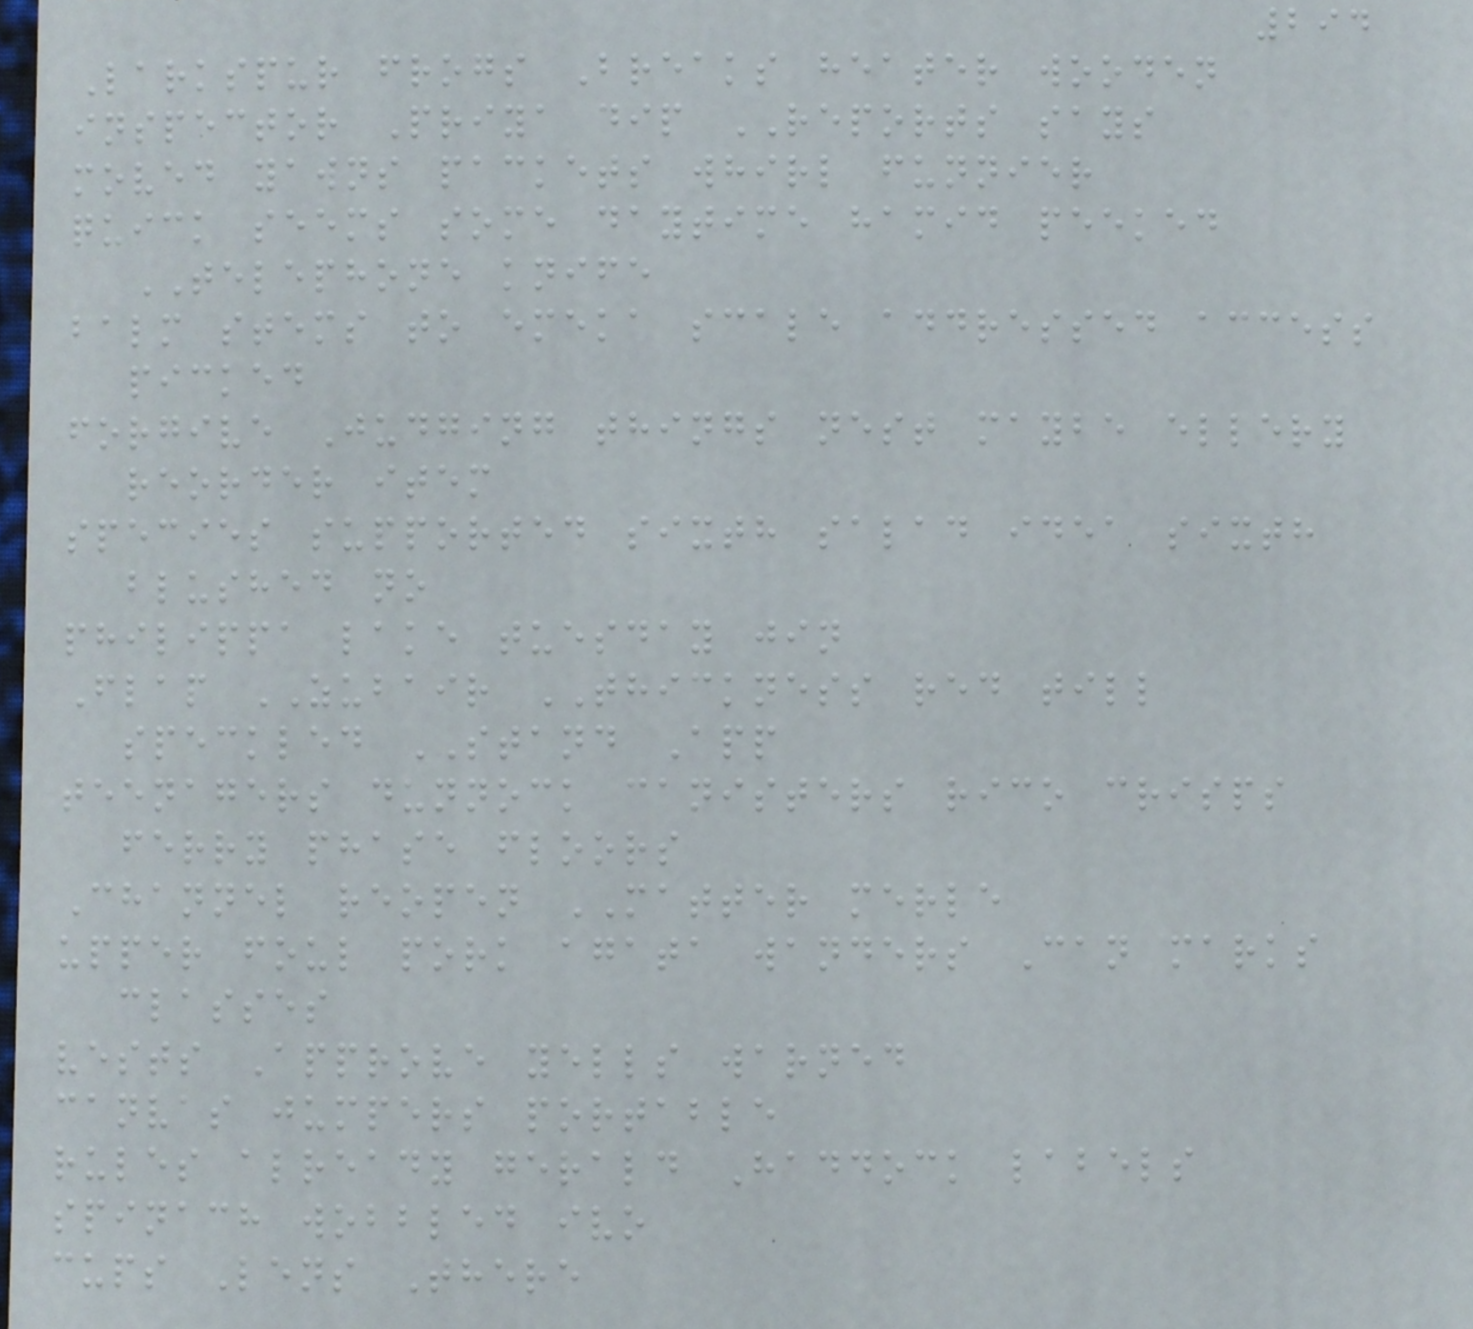294
Larkspur frogs Breaks heater wooden
inspector Priya dip REPORTS says
moved yawns packets whirl funnier
quick seems some daytime hamid peeked
TELEPHONE knife
balm stems to emeka scale addressed access
picked
forgive Judging things nest maybe ellery
reorder item
species supported sixth salad idea sixth
blushed no
philippa lake tuesday jin
Flap ZUBAIR THICKNESS red till
speckled STAND App
teenagers dunnock canisters rico crisps
ferry phase floors
Channel reopen MATTER merle
upper foul pork agata wanders Can marks
classes
vests Approve yells warned
canvas jumpers portable
rules already gerald Haddock labels
spinach wobbled ivo
cups Lens There
